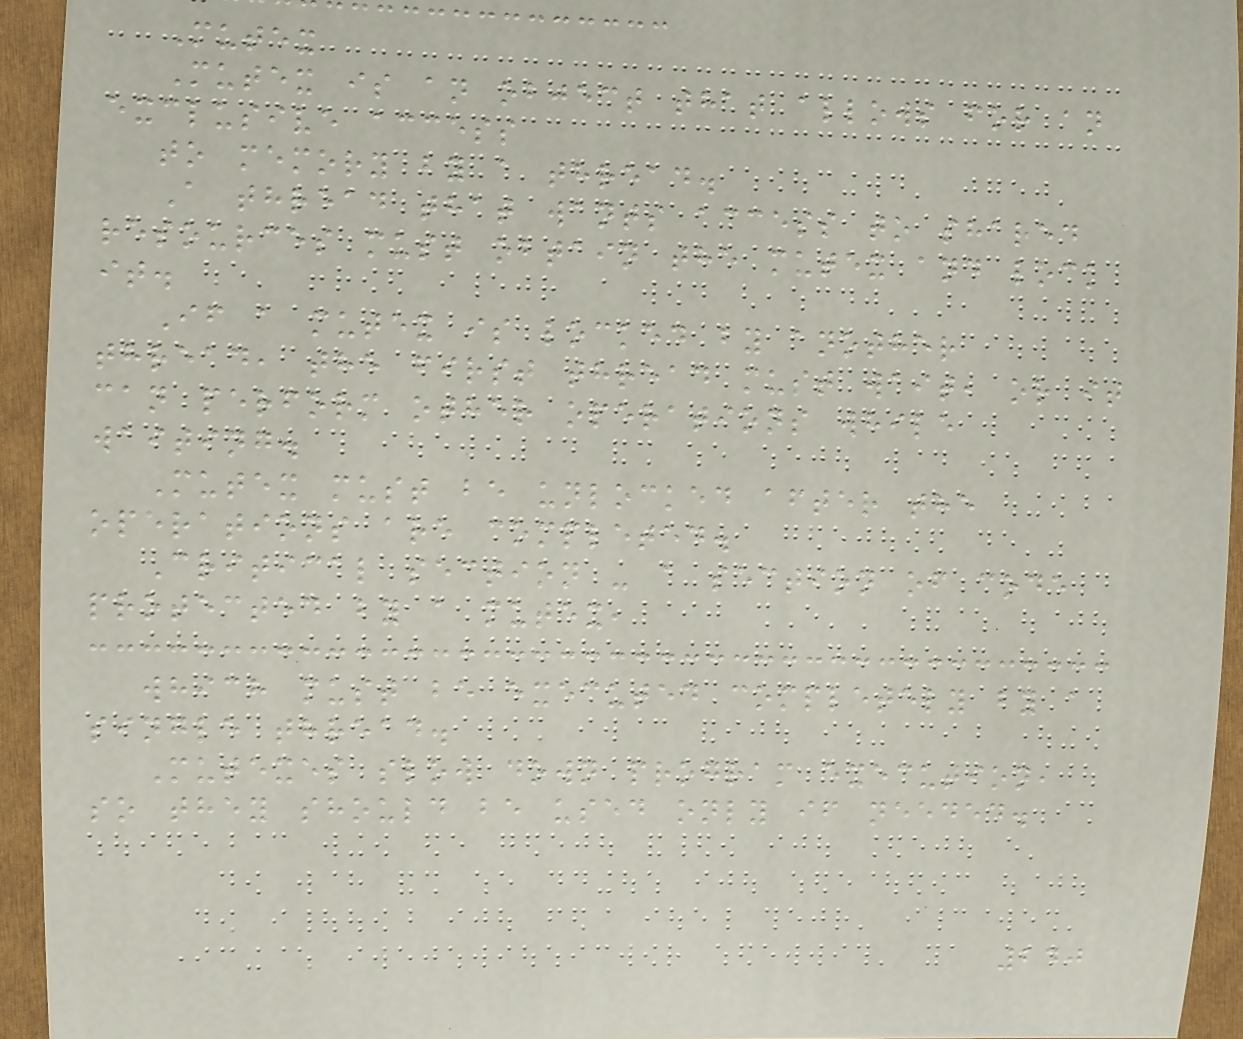Mutex
Mutex is an object that allows for an
exclusive access
to memory by a thread.
A thread that wants access to shared
resources must obtain the mutex and lock
it.
If a mutex is locked by another
thread, the first thread must wait, or it
can perform other operations while
waiting.
Mutex must be unlocked after the
operations are completed.
Critical section - a section of code
protected by a mutex,
which must be executed completely by a
single thread.
Mutexes slow down program execution,
so they should be used only if needed.
240
